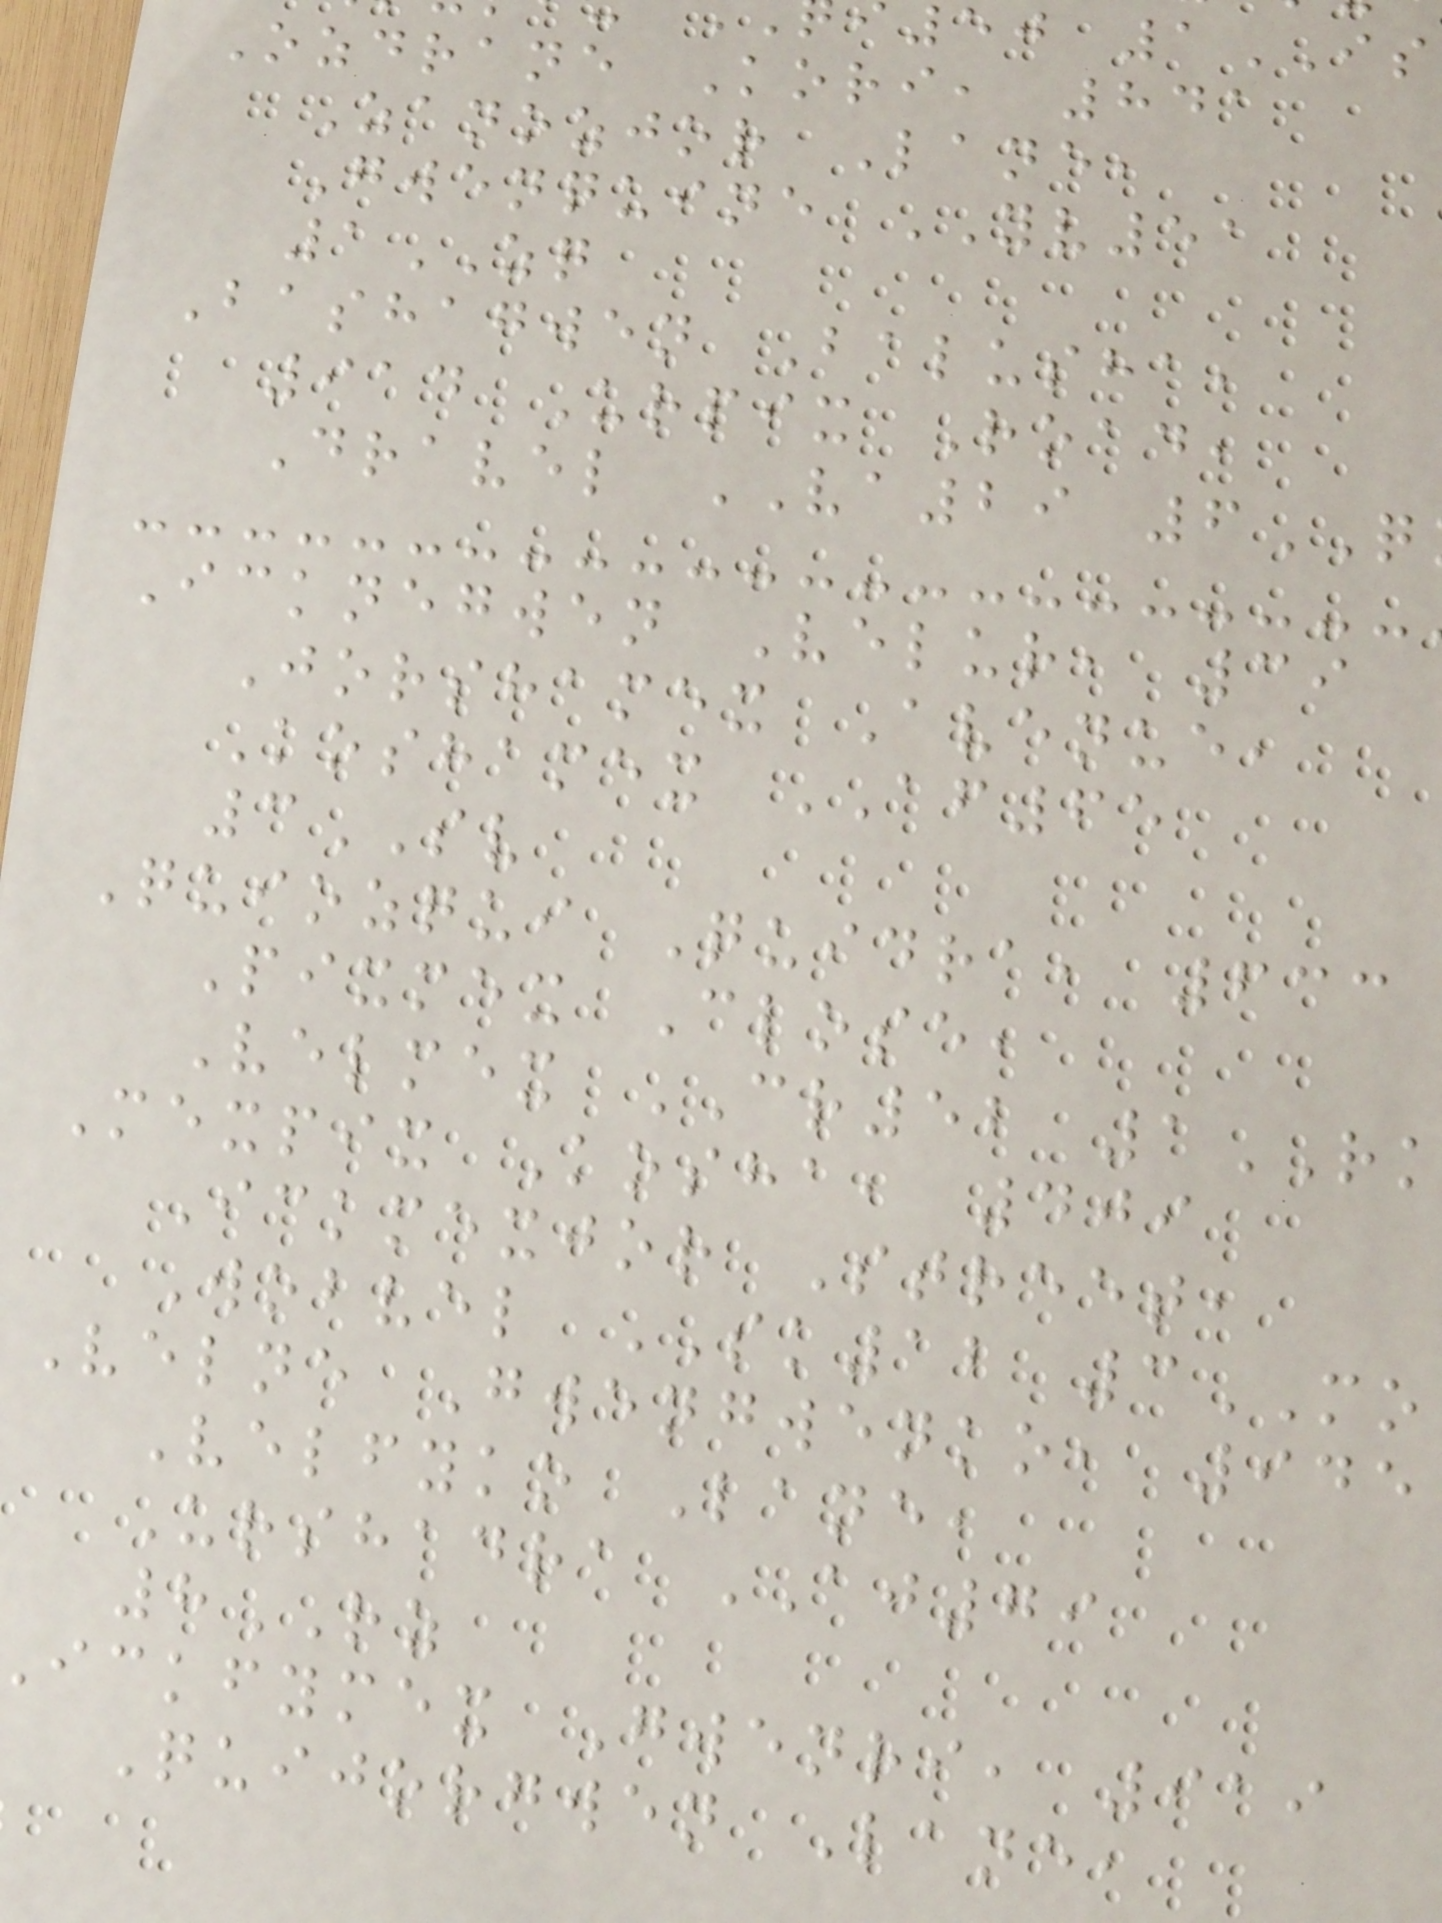50 1IS
Ozdrane Kori, 841
Zanozjor Lane,
Gwenquine YV51
1ZQ
Bashagwen Balusha,
914 Urpix Road,
Dravel VA29 6
Icknegwen Velur, 39
Jorshamex Avenue,
Koshamex AF65
3SV
Quiozqui Quidra, 633
Pixmex Close,
Velmex CR52 1RK
Mexpix Kosha, 409
Ickmexjor Street,
Wobvel SK12 3MO
Velne Gwengwenko, 945
Velfyko Lane,
Urshadra AJ79
8RZ
ickfymex Gwenri, 919
Quijorgwen Lane,
